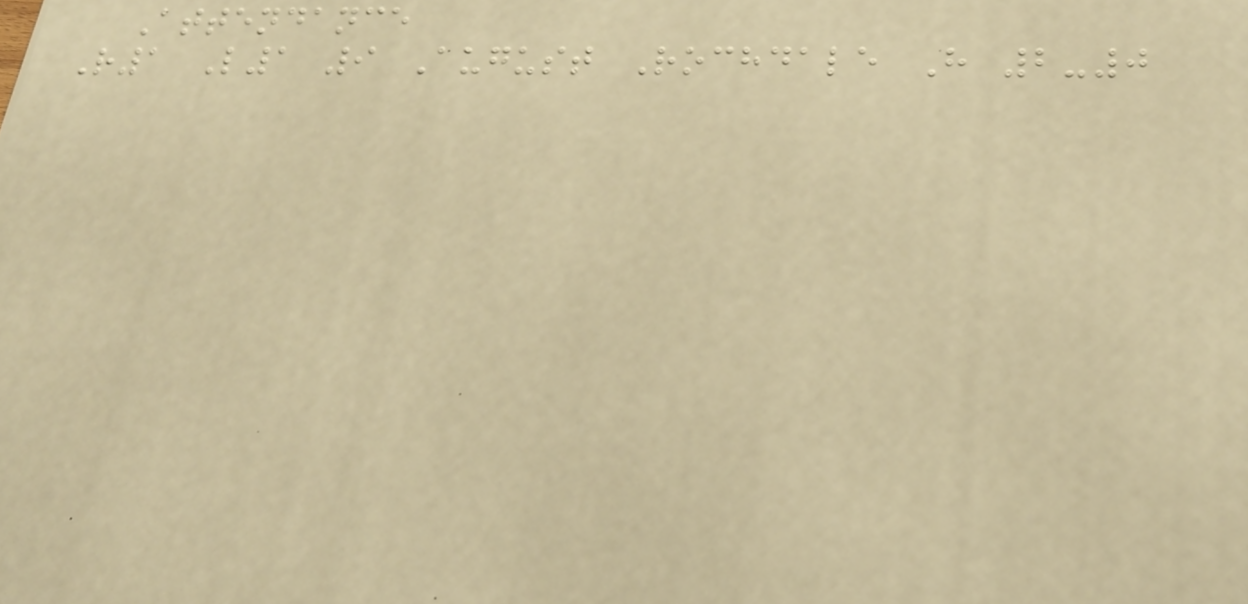Attendance
R1 L1 9 August Rochdale H 2-0
